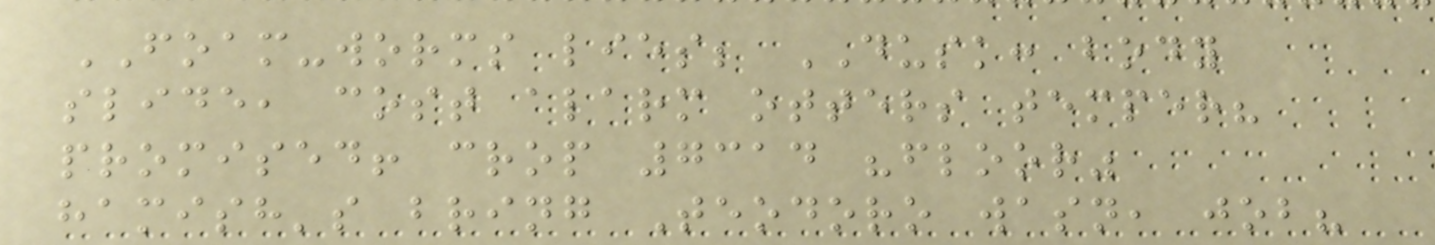FOAM-worms lies; DUSK: body
slide, cost alarm otters temper?
promised! crop 7314 "floor"
hamish's bring Teodoro wasn, job?
